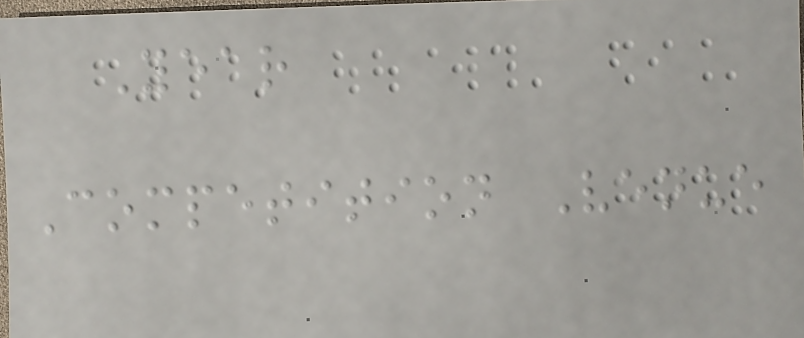Year
Competition Venue
